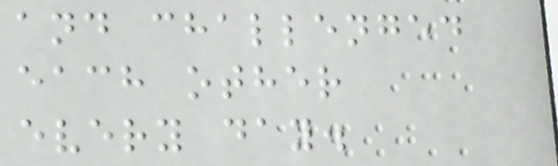and challenged
each other
every day.
